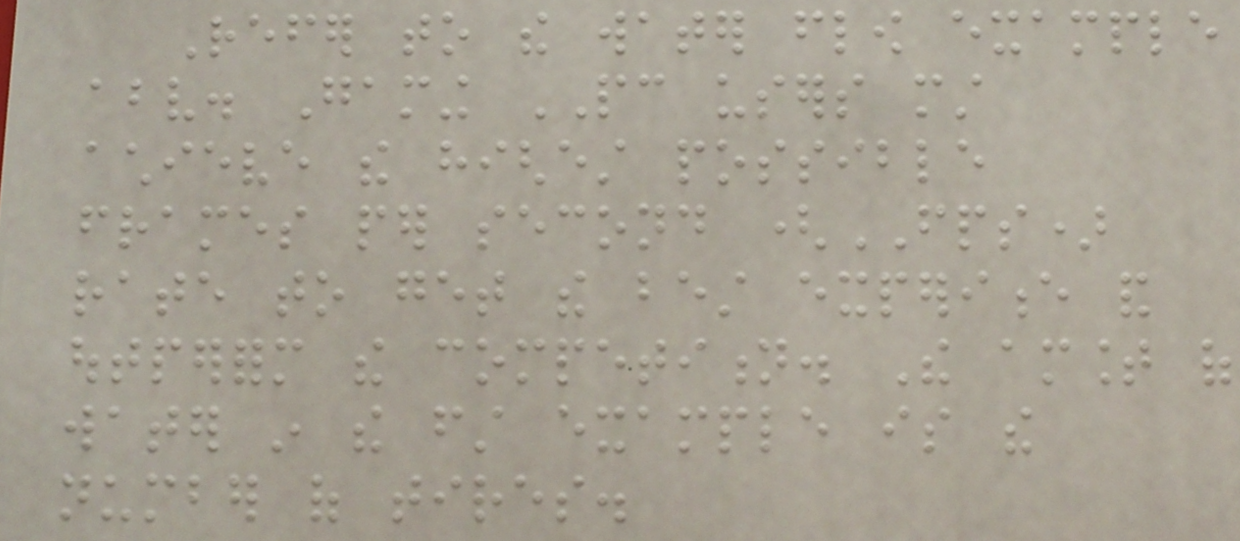Refer to the water flow example
above. Gaming PC users must
achieve the highest possible
frames per second (FPS)
rate to get the best experience and
outperform the competition. The amount of
water in the first example is the
number of tires.
